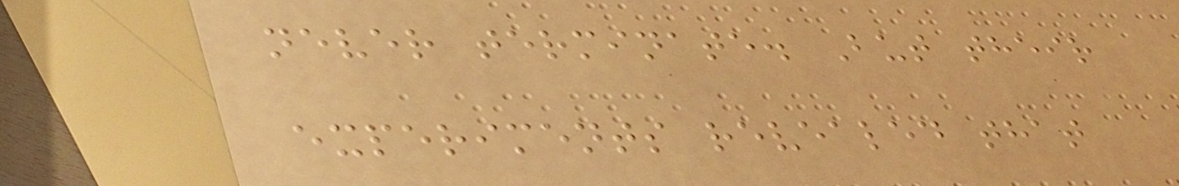never terminate. But their
experiments revealed that
